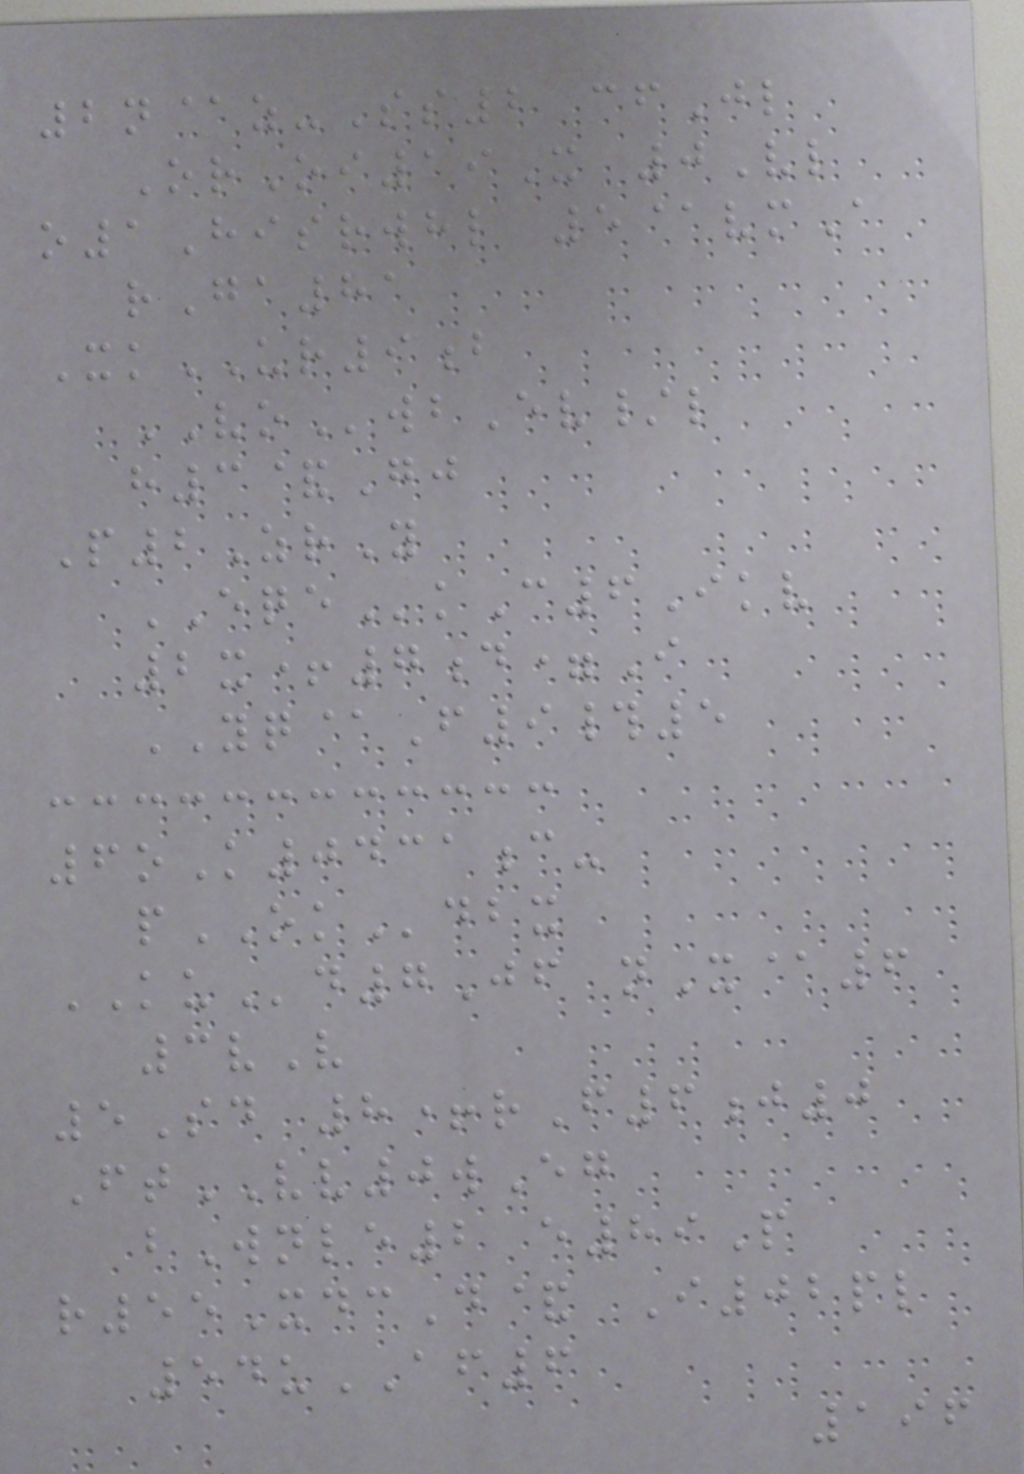2n@z-Ss2 cfJl
OrOi19X 0Vl
o1Hisrwhl 5@vmA
rGa81
XkUR9b
VOwbEv/l
h3&Gj
P2ZrY
EQEkC6Ikv
2x+7d=I
YQ@F9#5
6oK0431c-
pOKdbx
KUd7Jf nX@6
3vV
5Sd 8+rF6j0
FtVV0wEg
bWnle2 e89P
r55XdcD& I02pl
54uAF6
196
